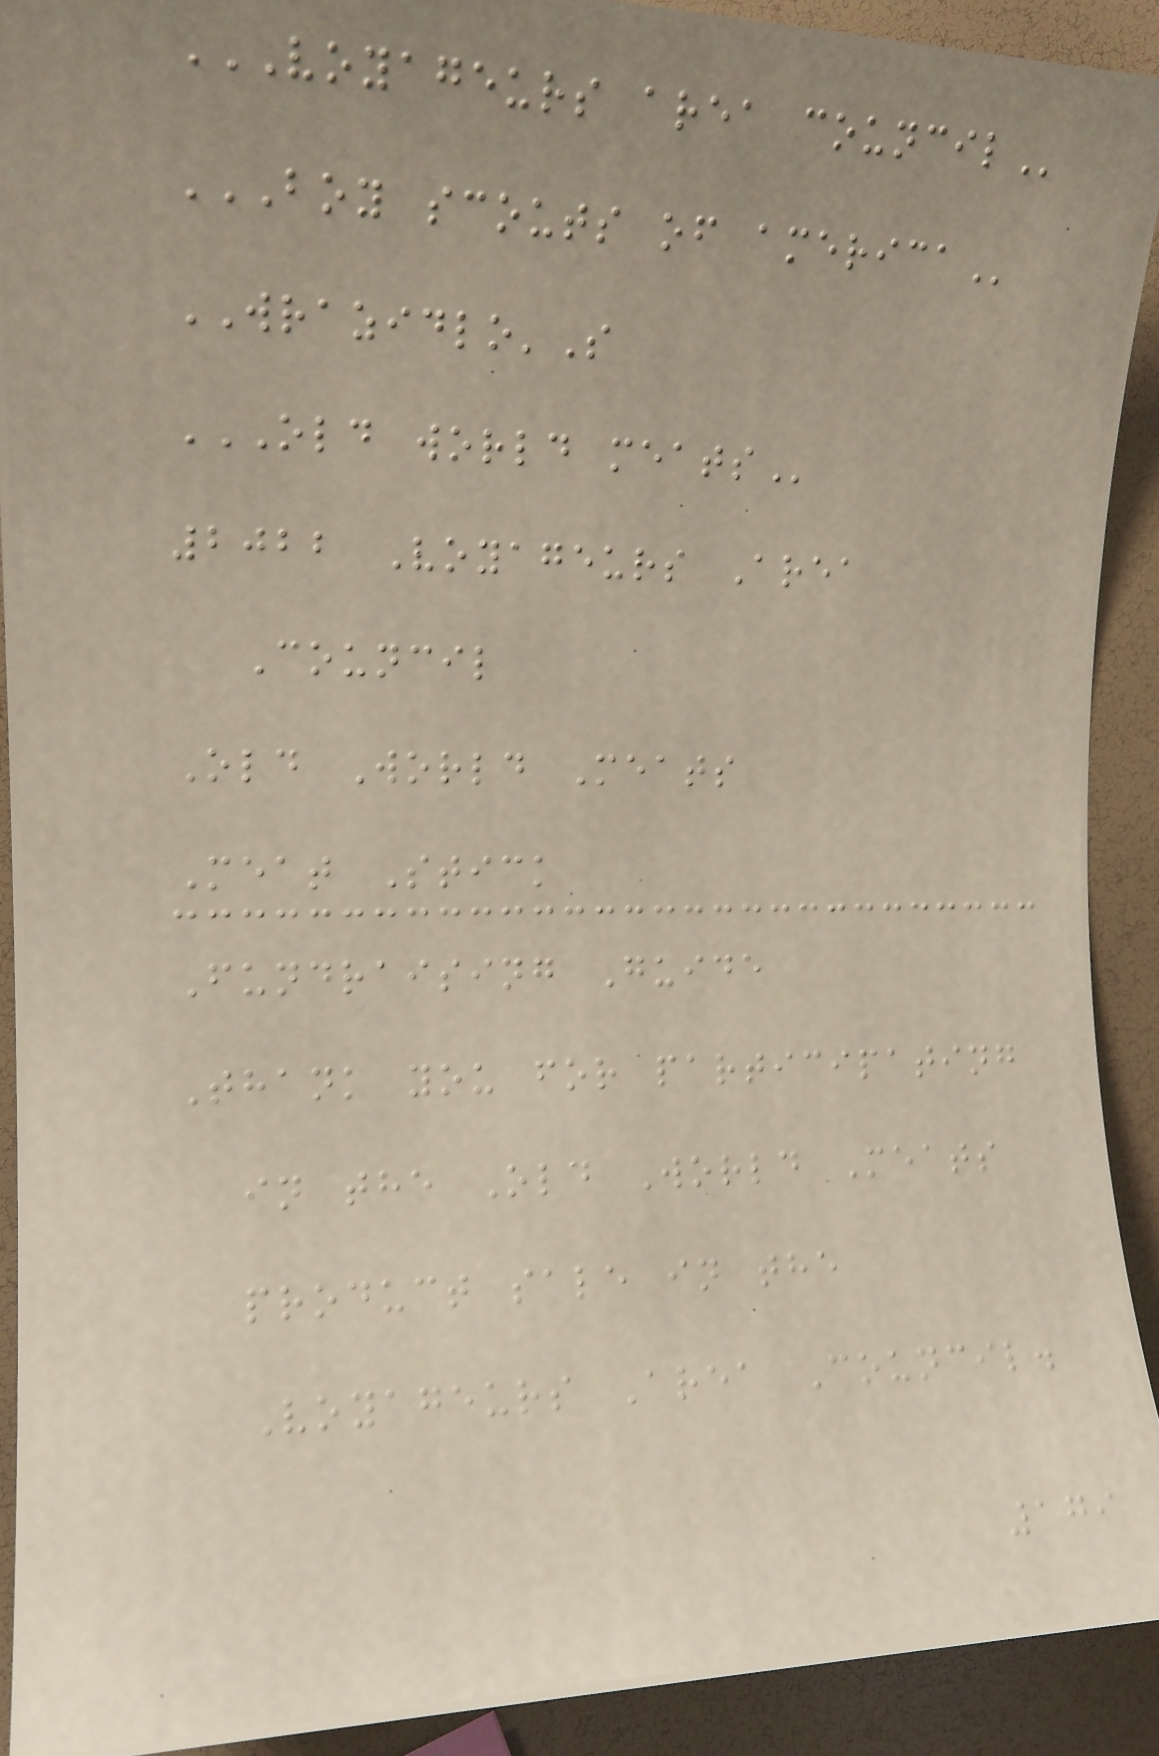VOYAGEURS AREA COUNCIL
BOY SCOUTS OF AMERICA
WRAZIDLO'S
OLD WORLD MEATS
2022 Voyageurs Area
Council
Old World Meats
Meat Stick
Fundraising Guide
Thank you for participating
in the Old World Meats
product sale in the
Voyageurs Area Council.
179
